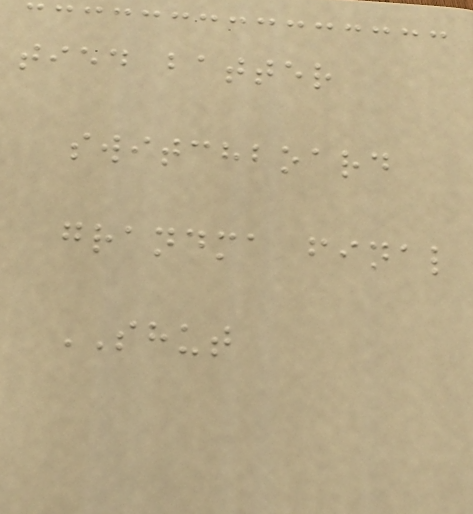tied batter
switchboard
grandma final
SHUT
